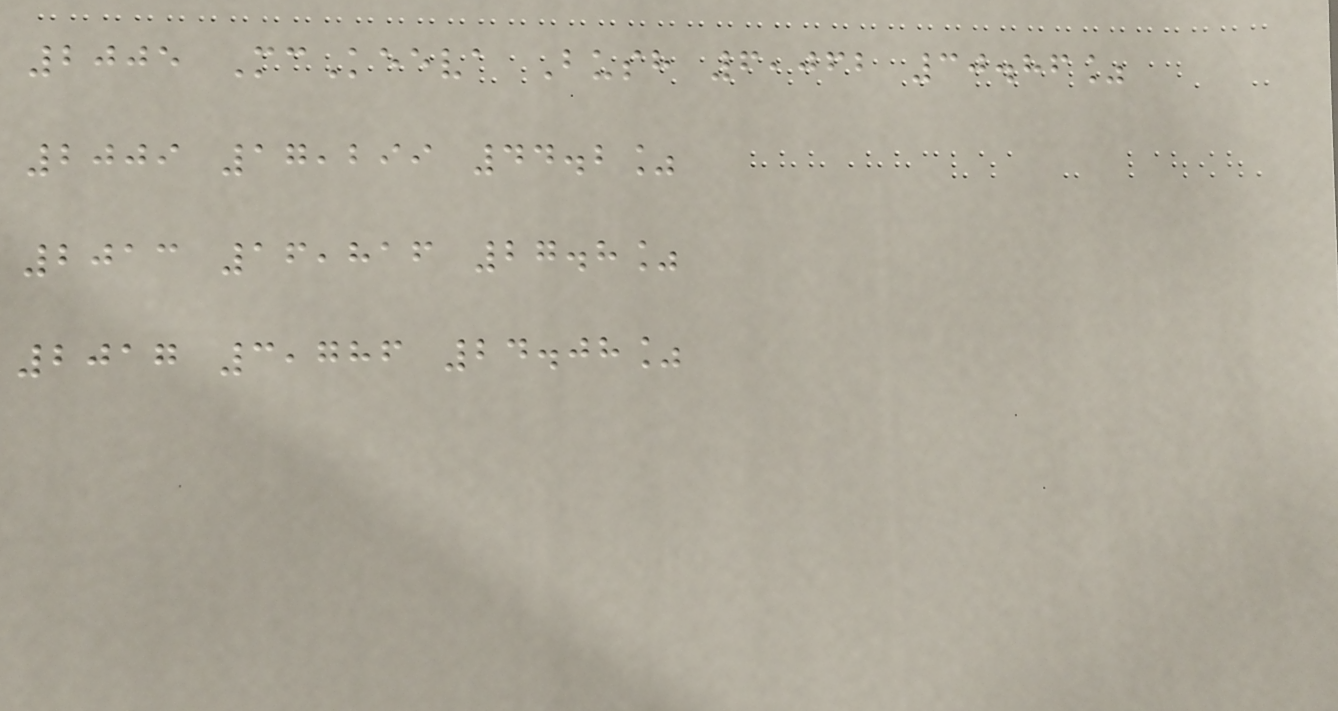2005 McKeeva Bush 6,062 30.86%
2009 17,299 44.2%
2013 16,816 27.8%
2017 3,786 24.08%
